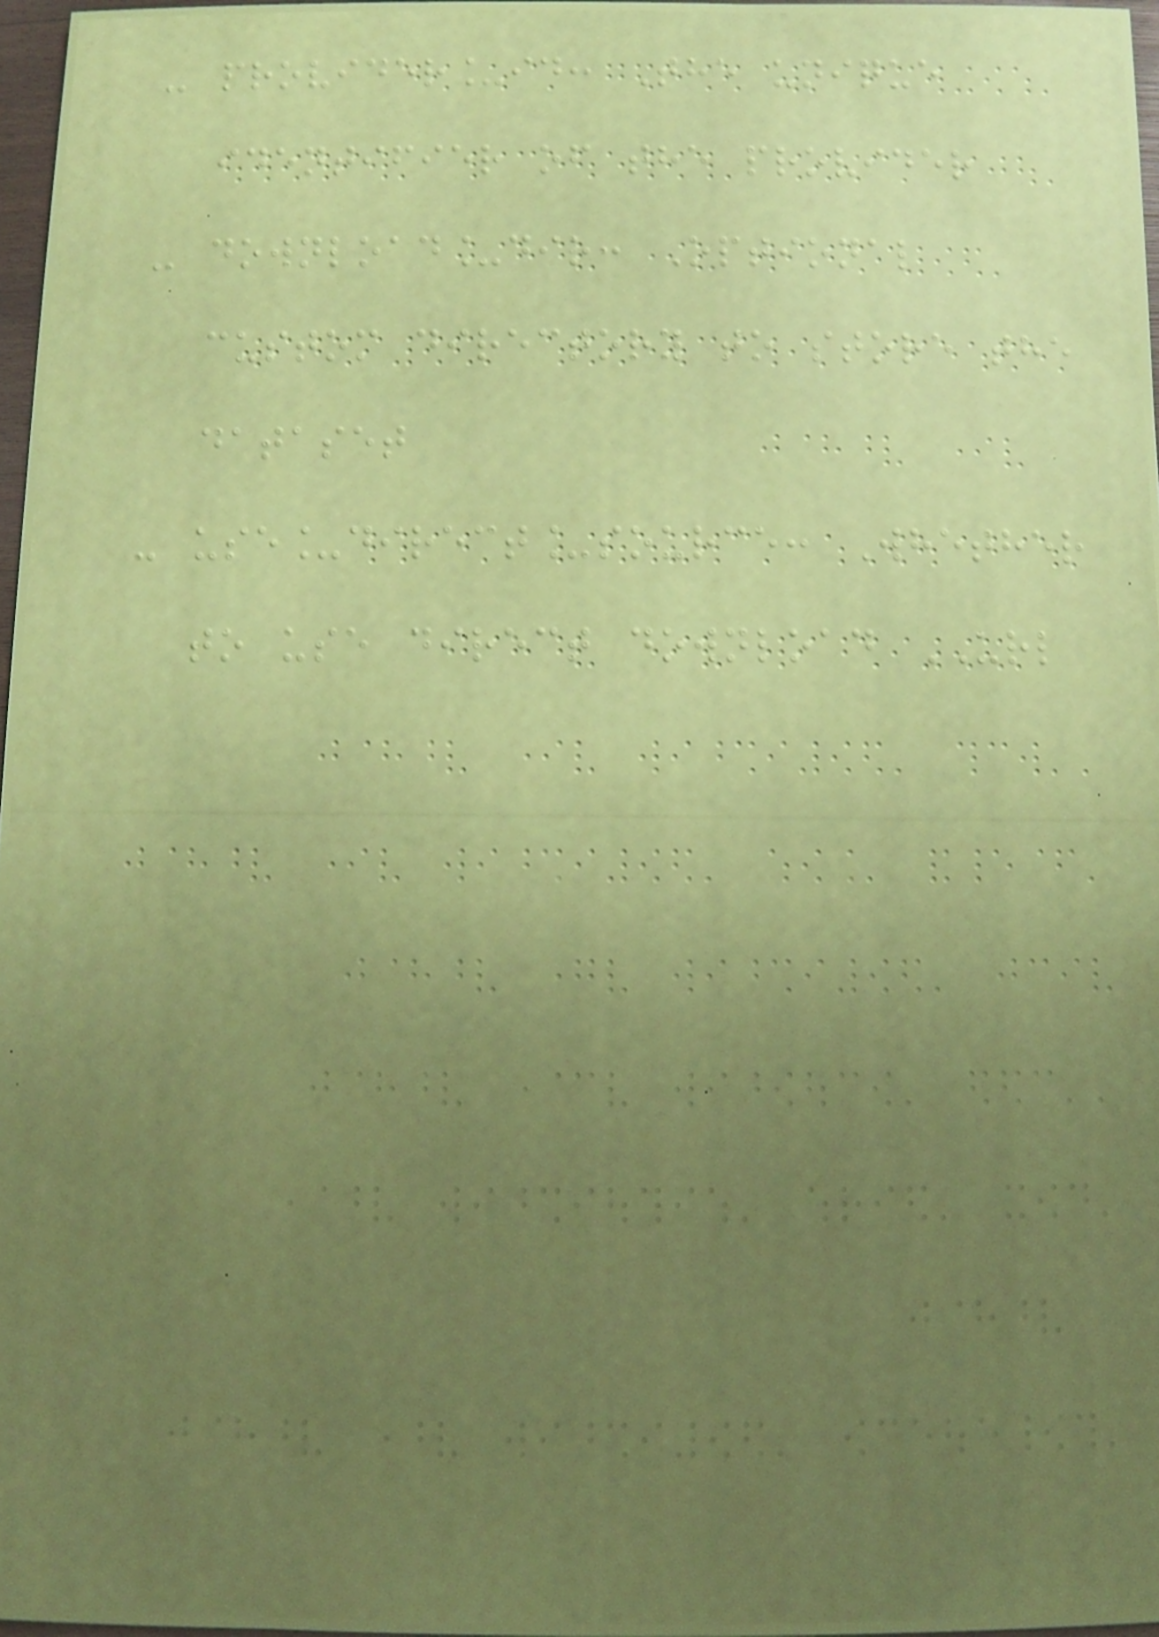- provider_id: The unique
identifier of the provider
- download_dir: Optional
custom directory to store the
dataset
- use_direct_source: Whether
to use direct download URL
